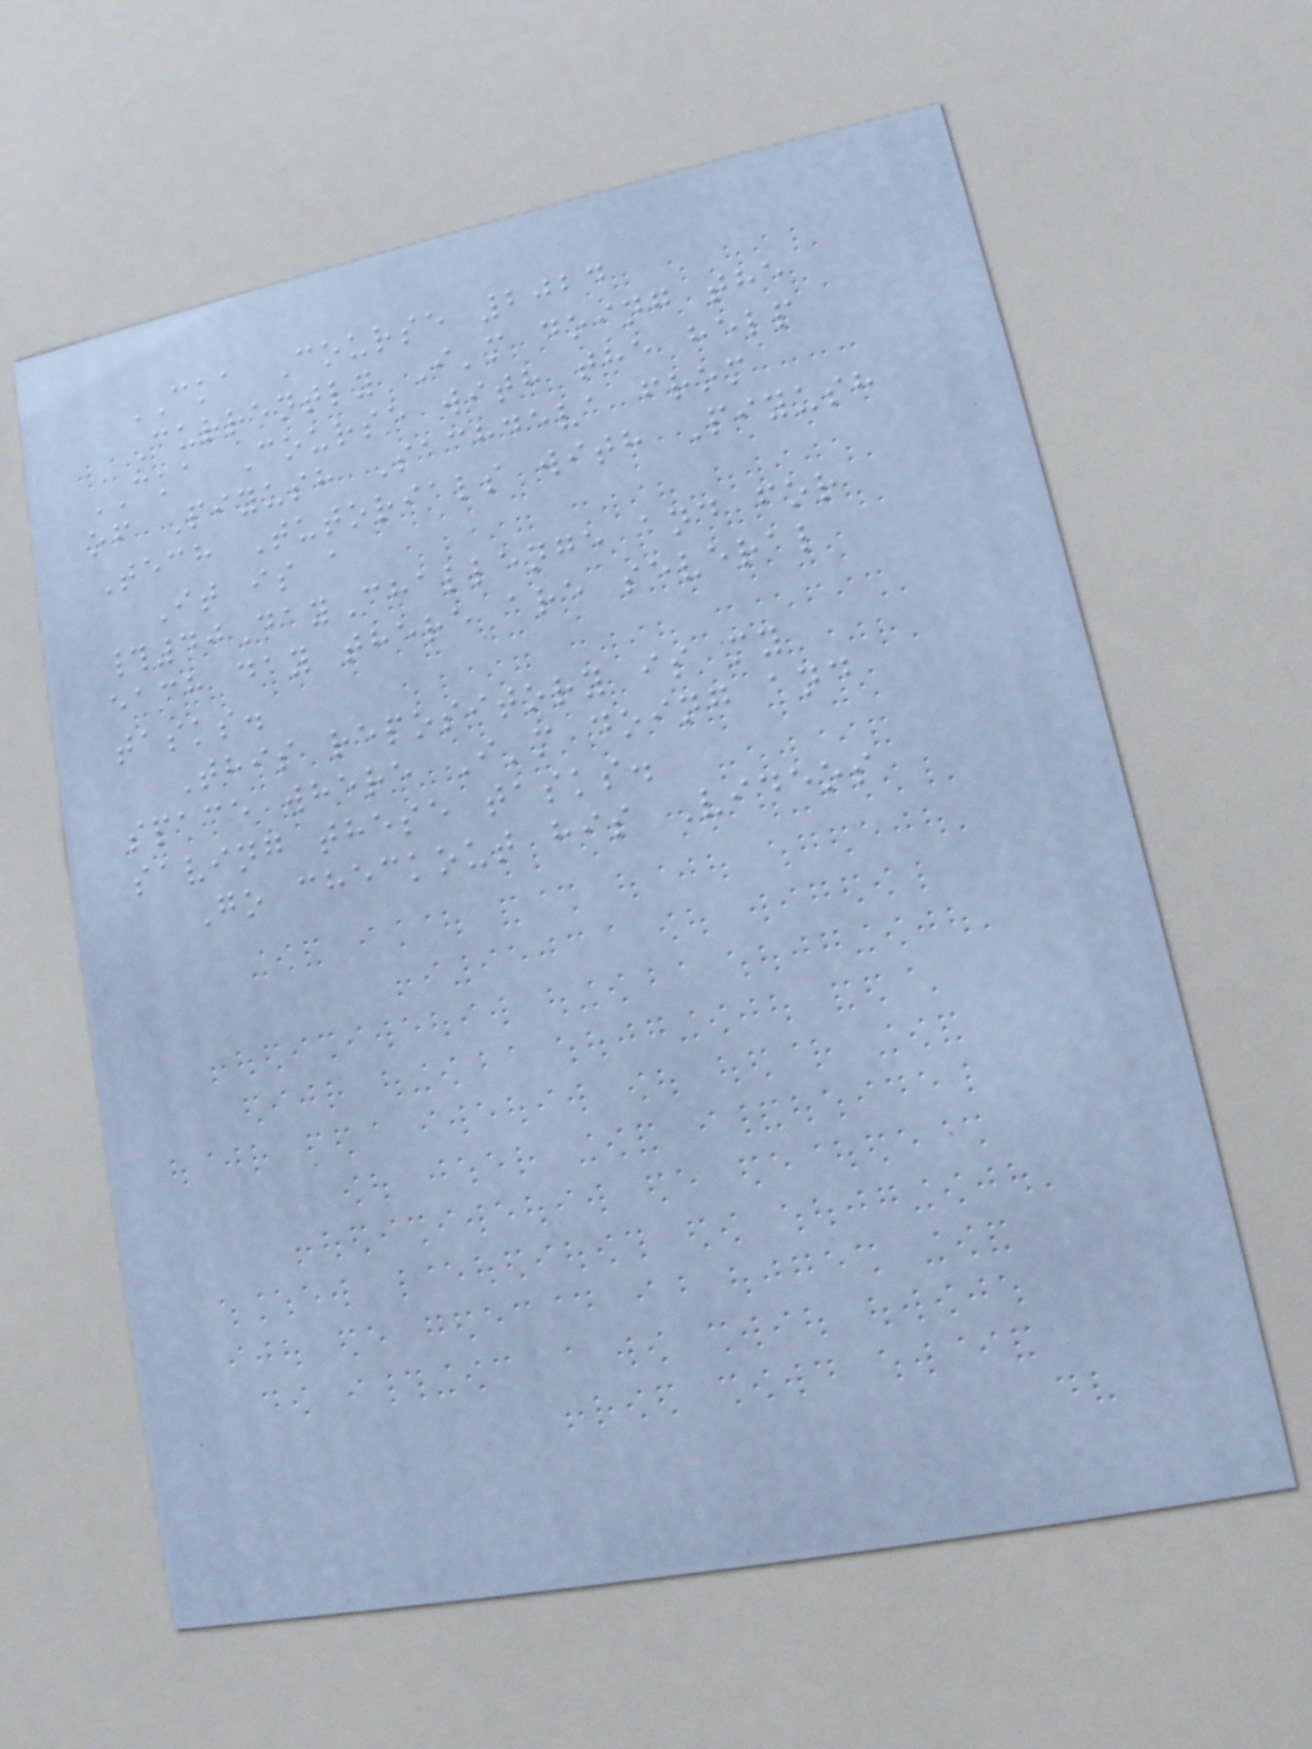CKA Course 2024
Currently I'm doing the
CKA Course with the help
of Piyush Sachdeva from
Tech Tutorials with Piyush
It is a
#40DayChallenge and for
each day there are several
tasks.
This repository is my
space where I'm doing and
saving these tasks.
Go checkout his Videos
